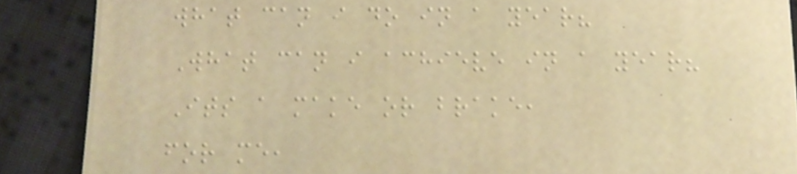what can i do in a year?
What can i achieve in a year?
Its a make or brake,
for me,
